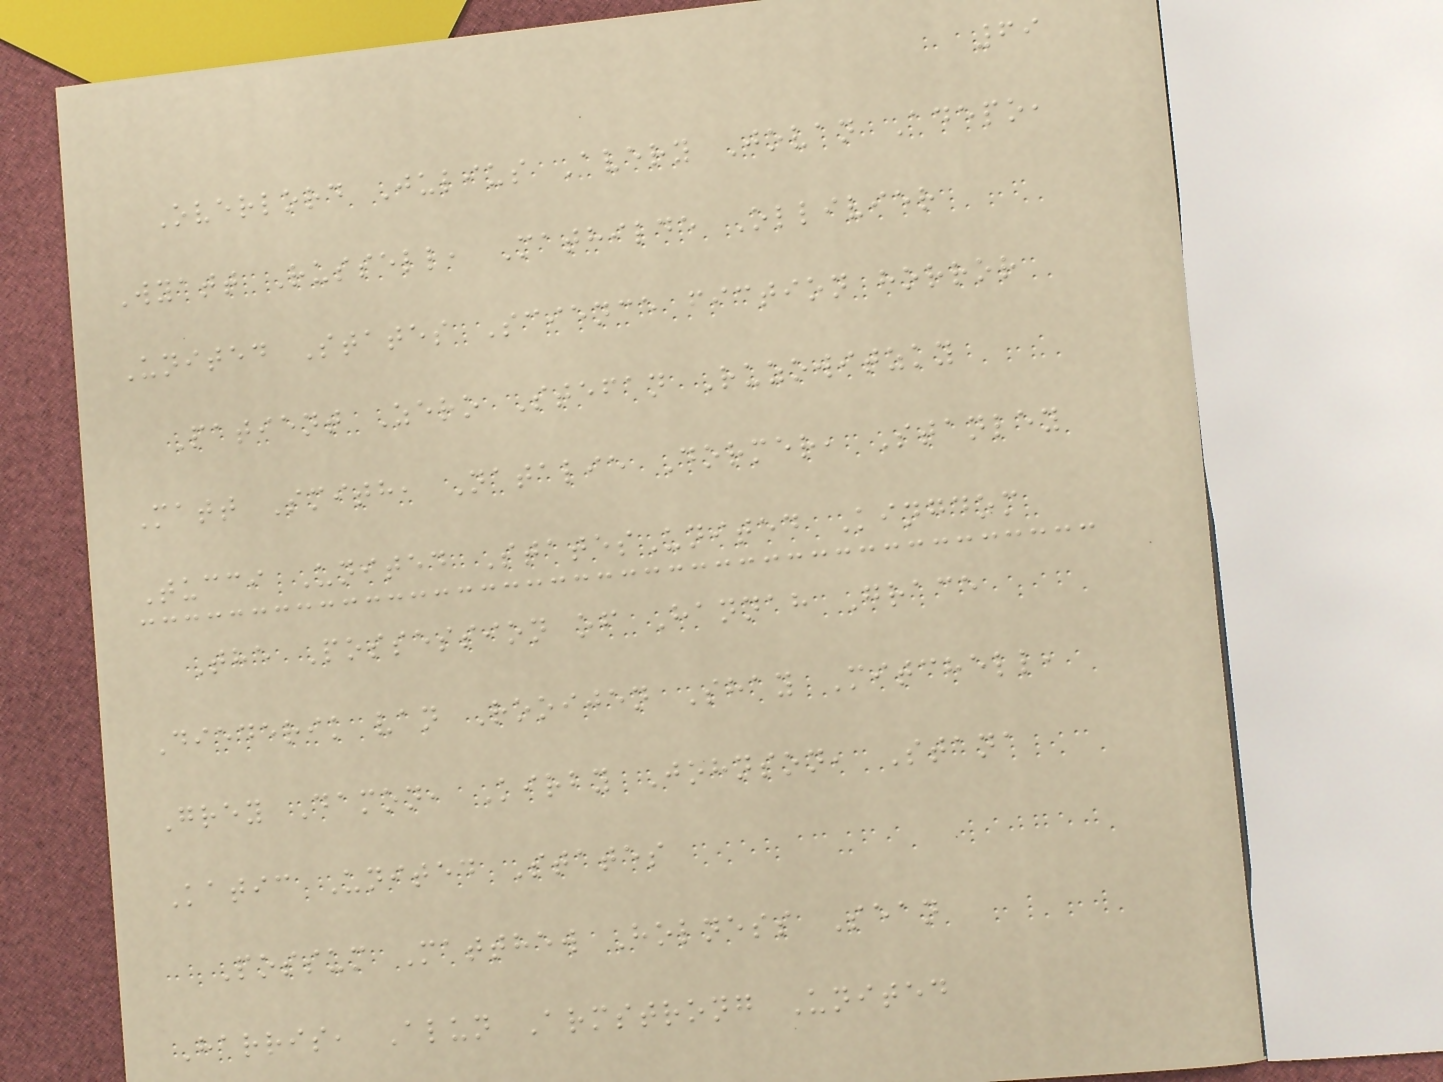69
Overlord Julius Avery Jovan Adepo,
Wyatt Russell, Mathilde Ollivier
United States Science fiction horror
Patient Zero Stefan Ruzowitzky
Matt Smith, Natalie Dormer, Stanley
Tucci United StatesUnited Kingdom
The Possession of Hannah Grace
Diederik van Rooijen Shay Mitchell,
Grey Damon, Kirby Johnson, Stana
Katic United States
Possum Matthew Holness Sean
Harris, Alun Armstrong United
